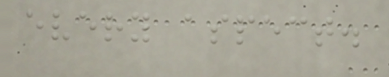every aspect.
